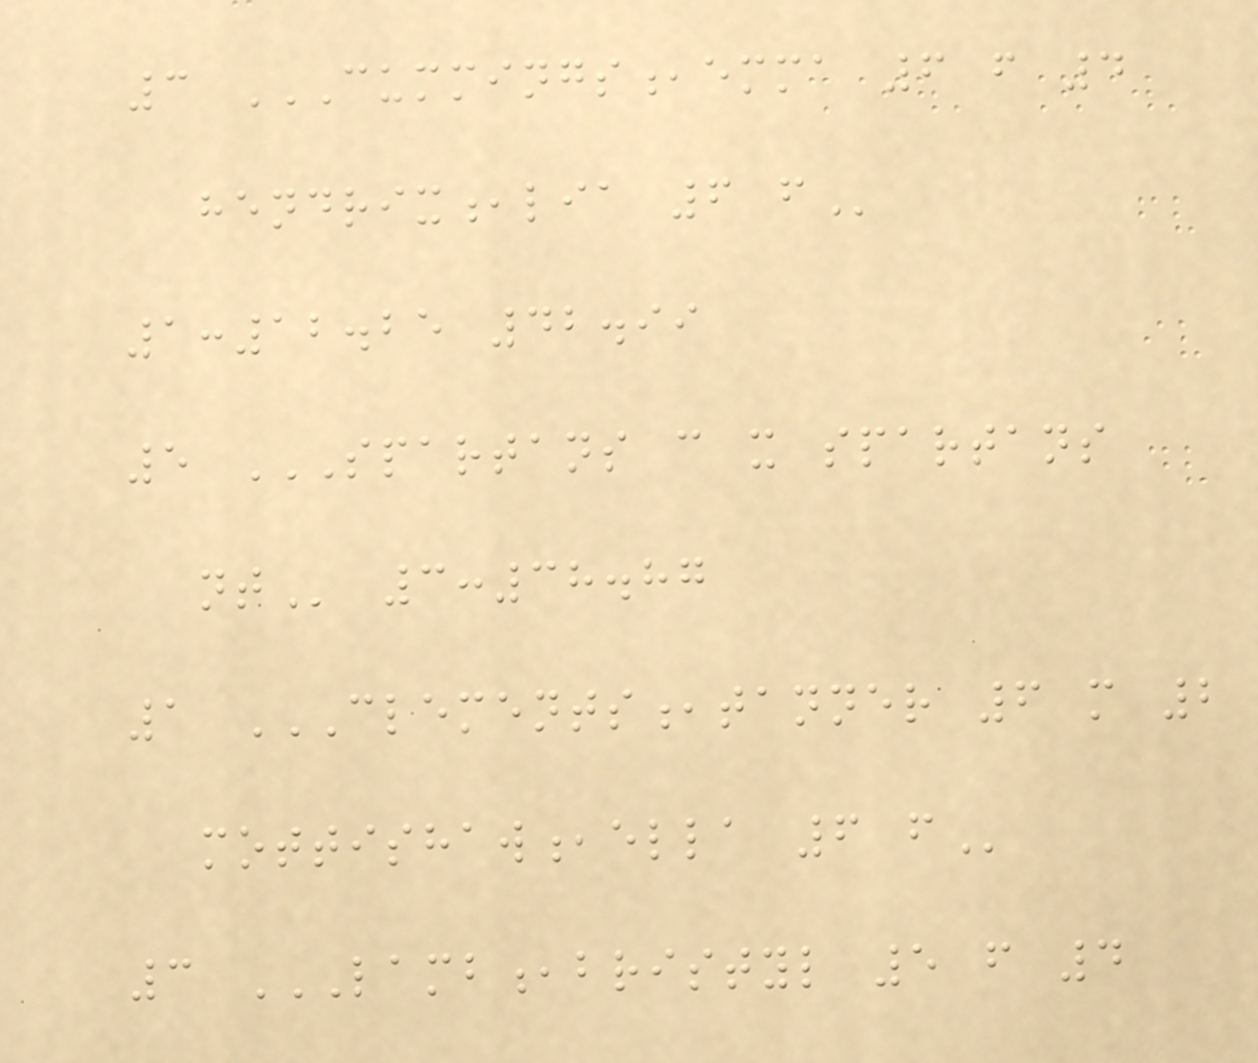3 CUMMINGS,EMMA 6 F 4
HENDRIX,LIA 6 F
1:12.25 42.99
5 SPARTANS C X SPARTANS
NT 3:38.87
1 CLEMENTS,TANNER 6 M 2
MOTTISHAW,ELLA 6 F
3 LAMB,BRISTYL 5 F 4
